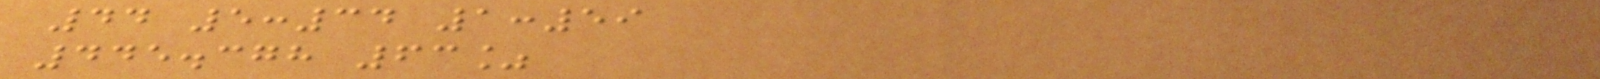44 5:34 1:59
445.378 63%
